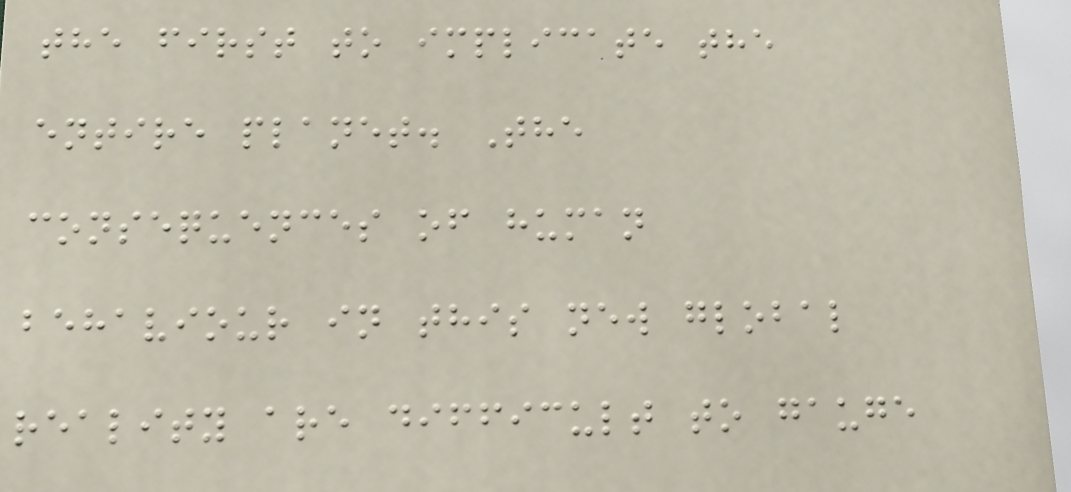the first to implicate the
entire planet. The
consequences of human
behaviour in this new global
reality are difficult to gauge
